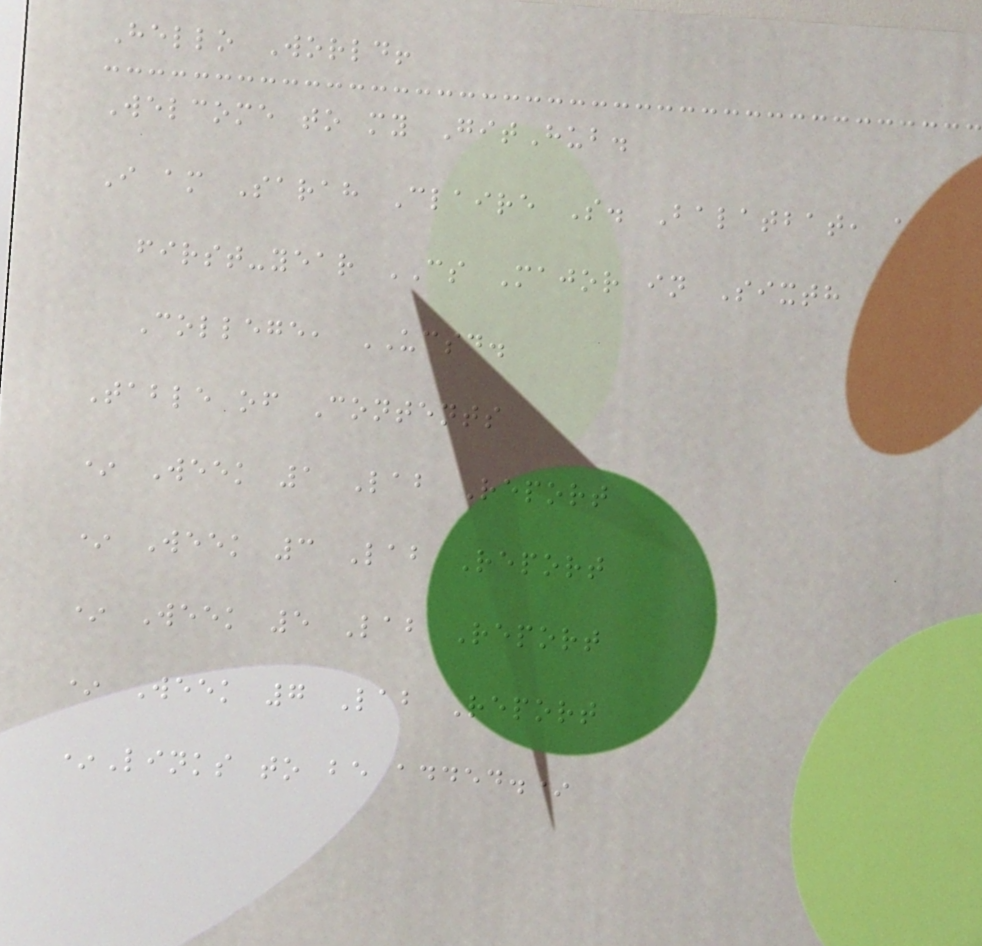Hello World!
Welcome to my GitHub.
I am Sarah Claire S. Balatbat, a
first-year CS Major in Sixth
College, UCSD.
Table of Contents
* Week 1 Lab Report
* Week 3 Lab Report
* Week 5 Lab Report
* Week 7 Lab Report
*Links to be added.*
